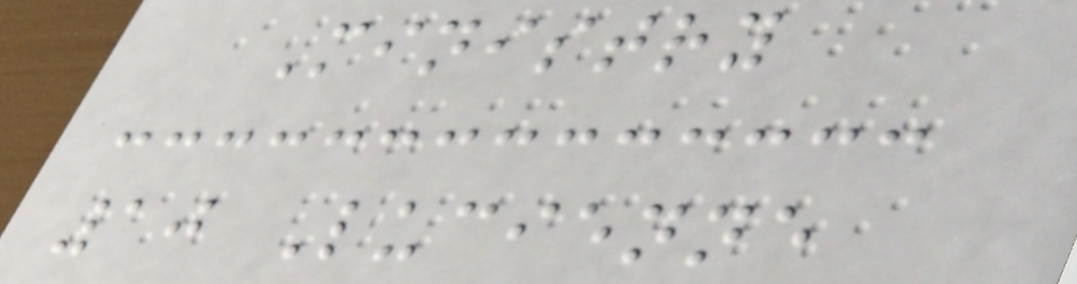Ministry
10 Lucienne
